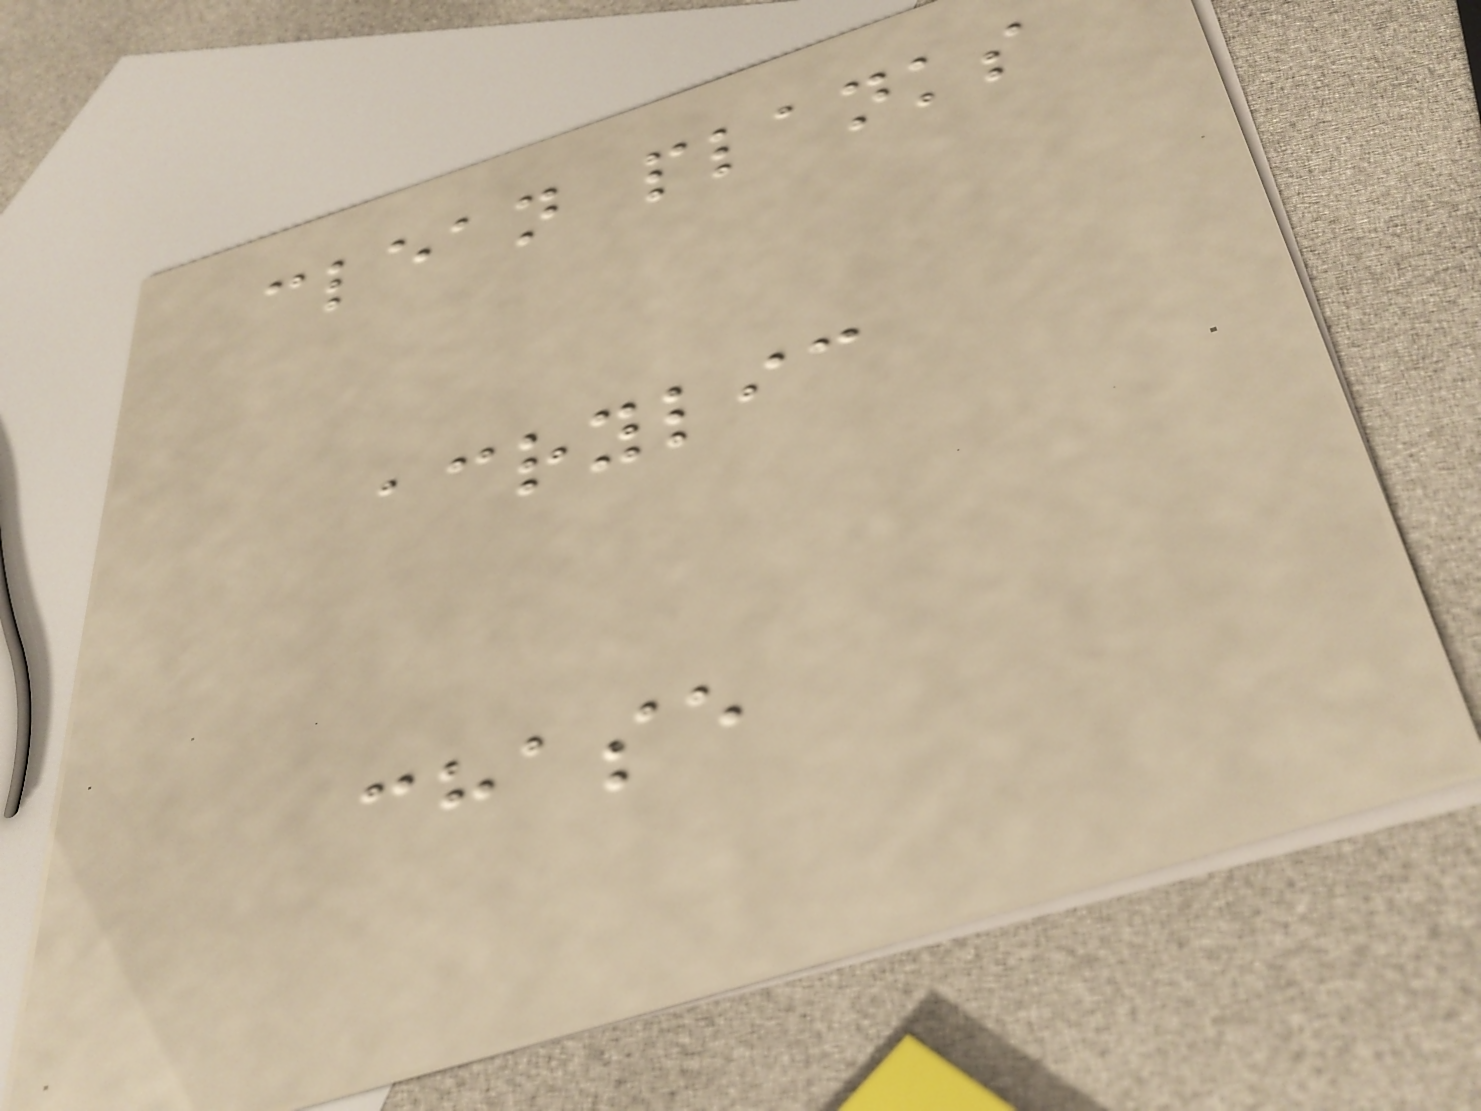clean planks
acrylic
chase
